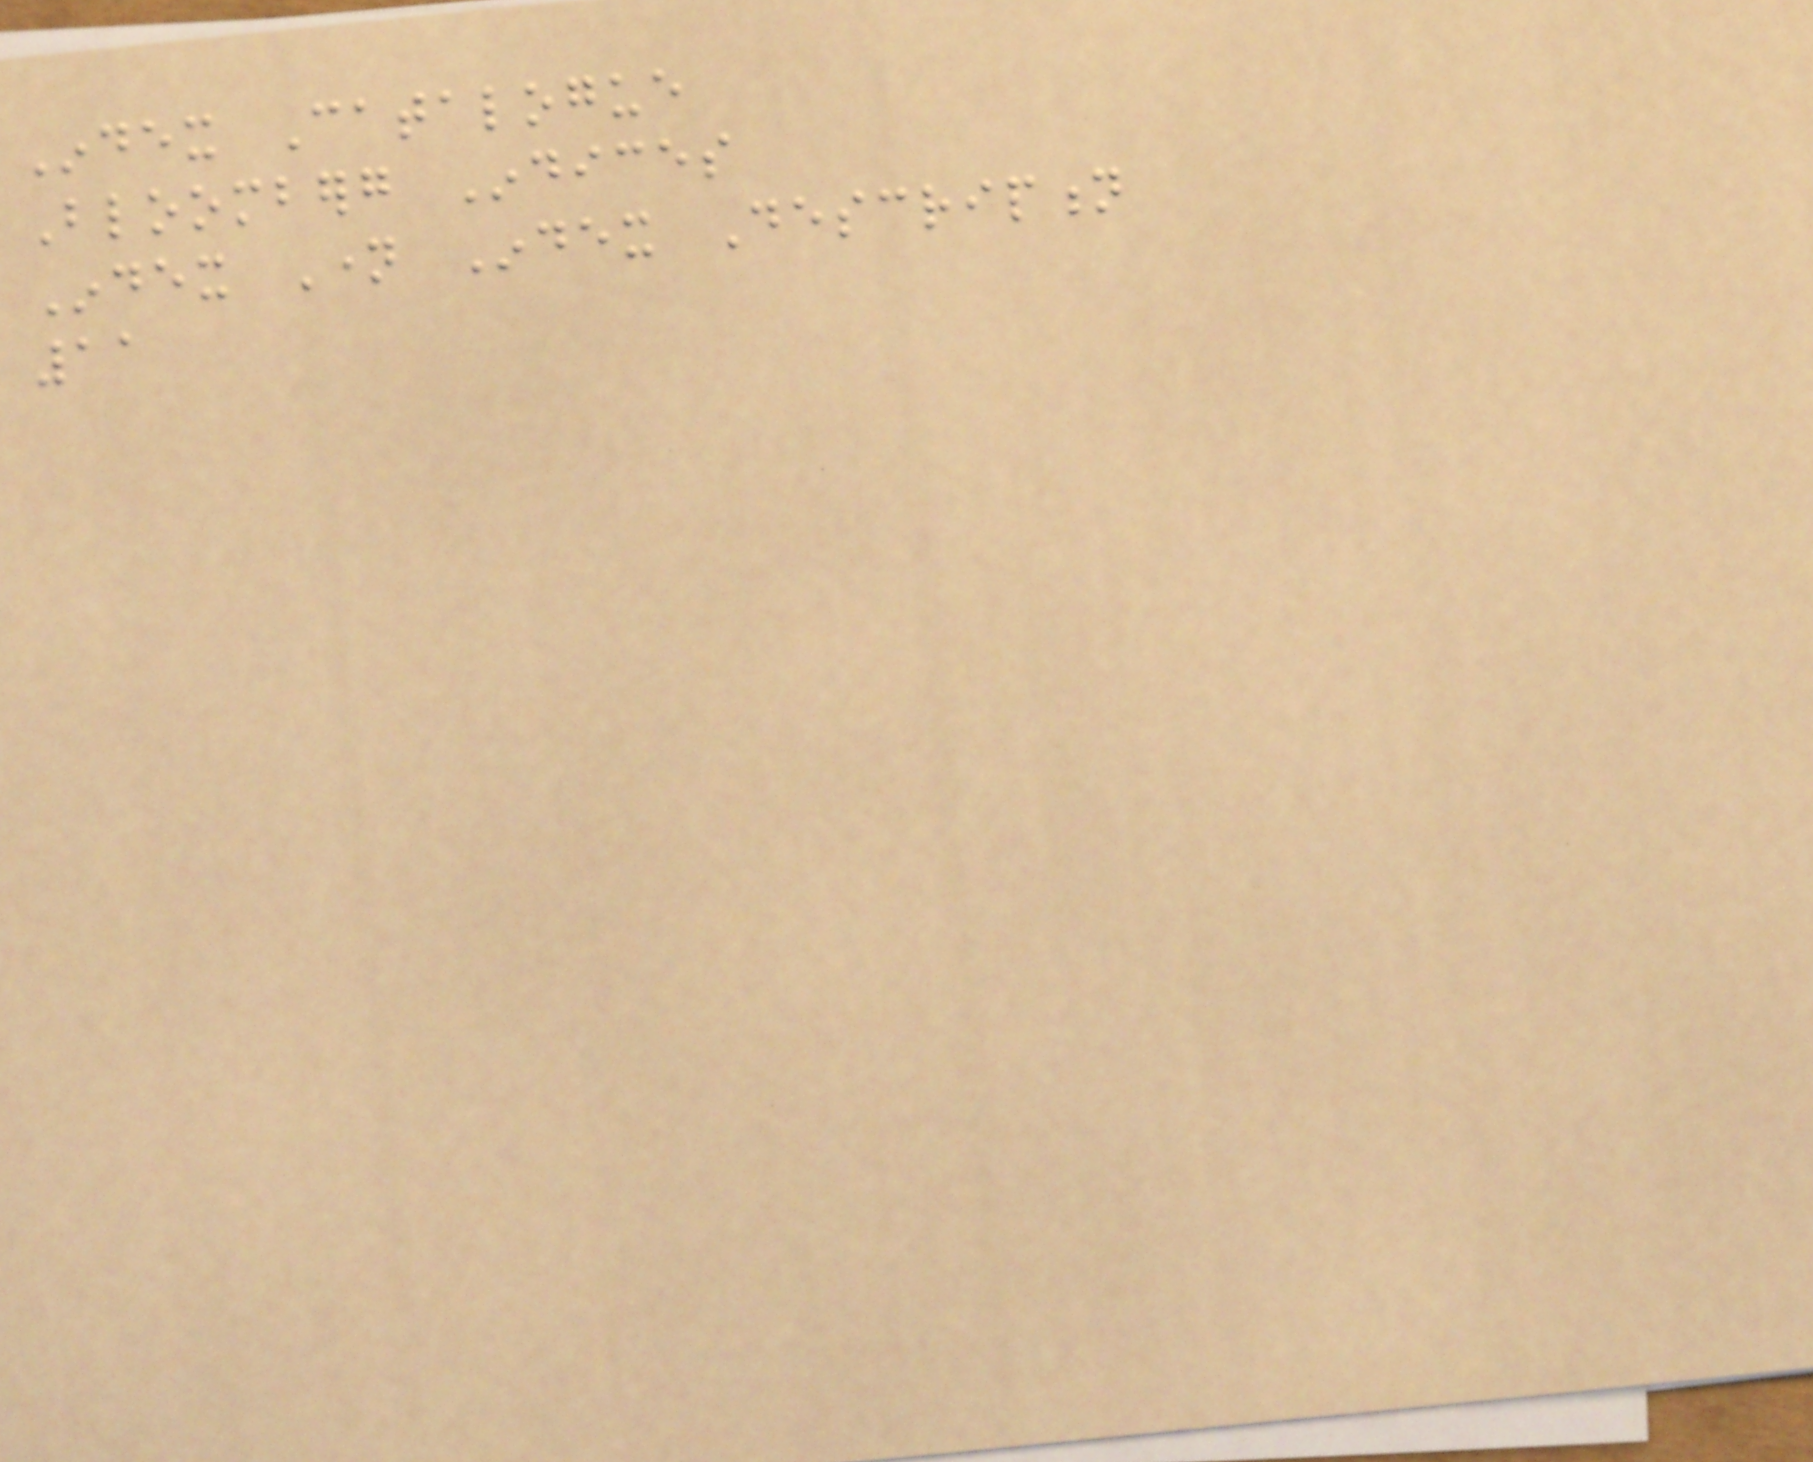Index Catalogue
Bloomberg Indices
Index Name Index Description
11
